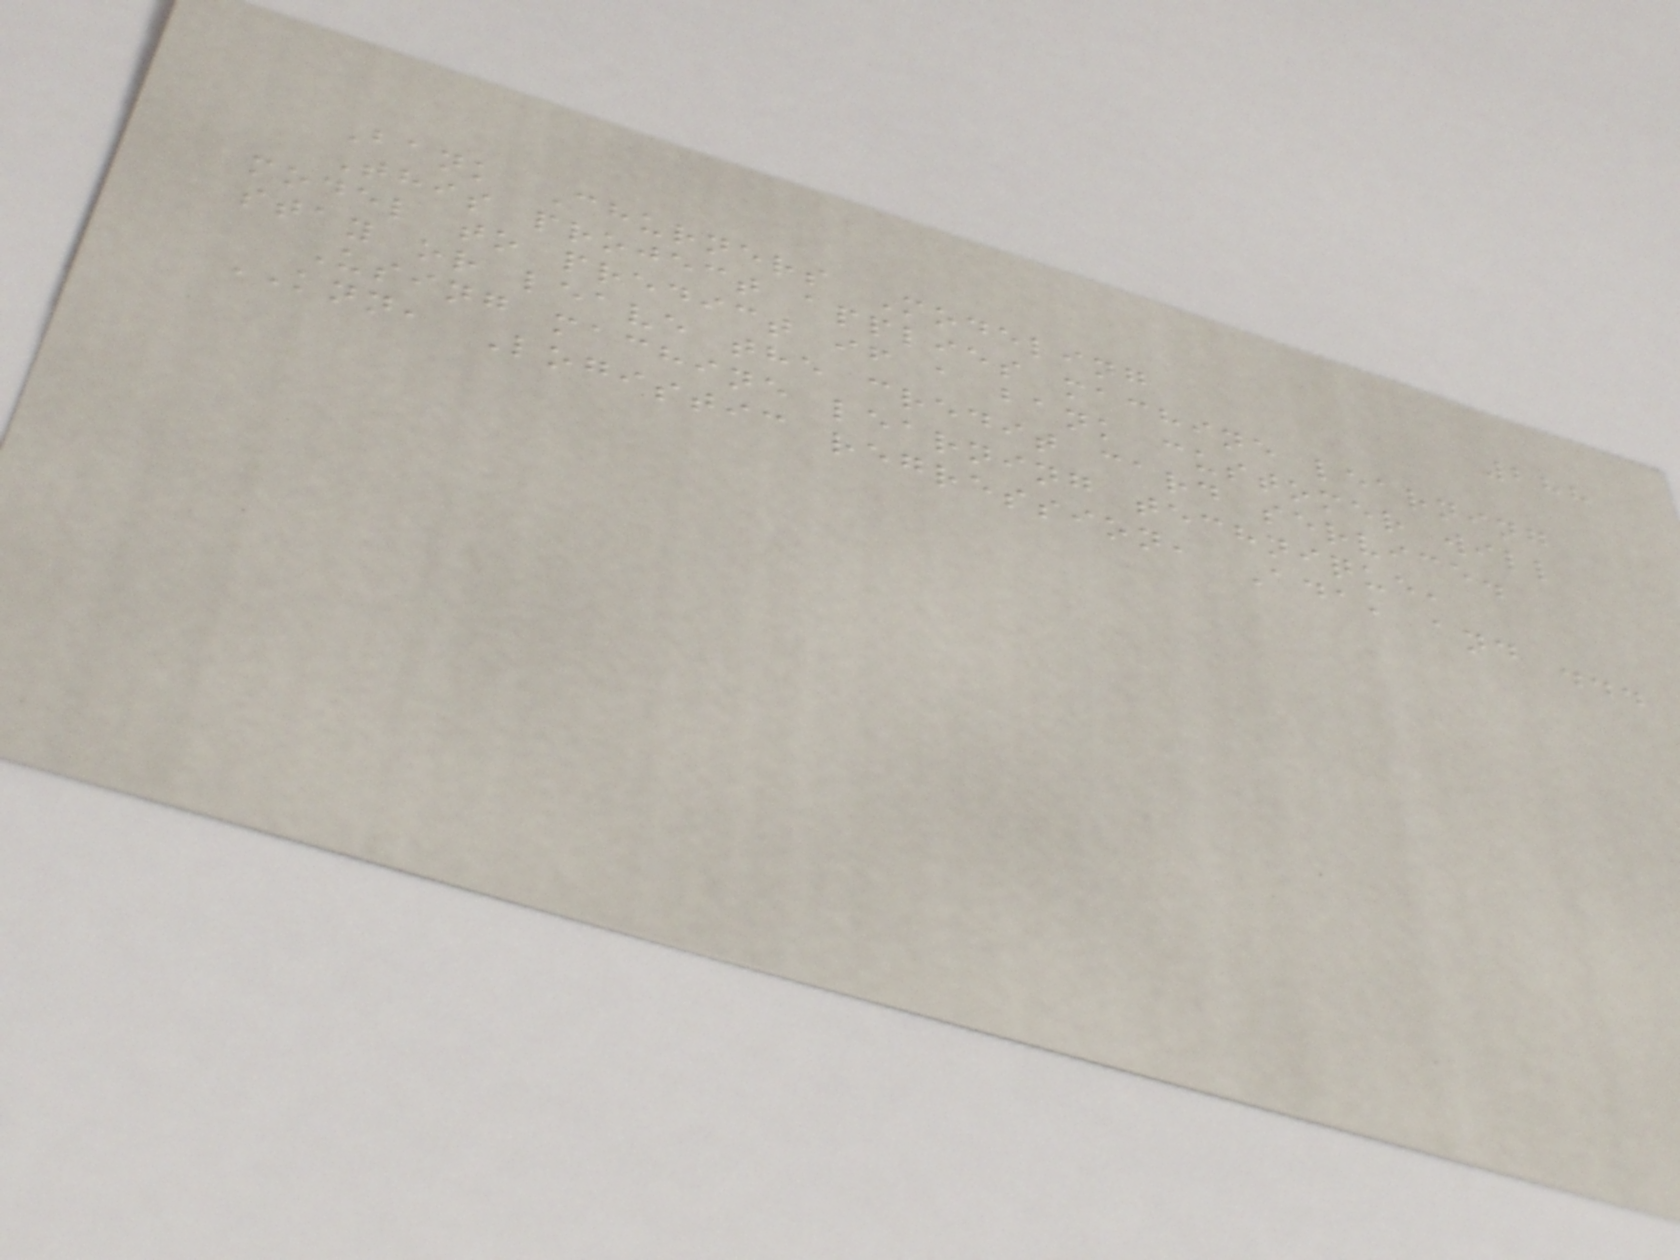288
Bank Churners Modeling
This project applies machine learning
model to predict if a bank customer will
stay or leave the credit card service.
Using machine learning technique,
KNN, Logistic regression, Ada, and ...
